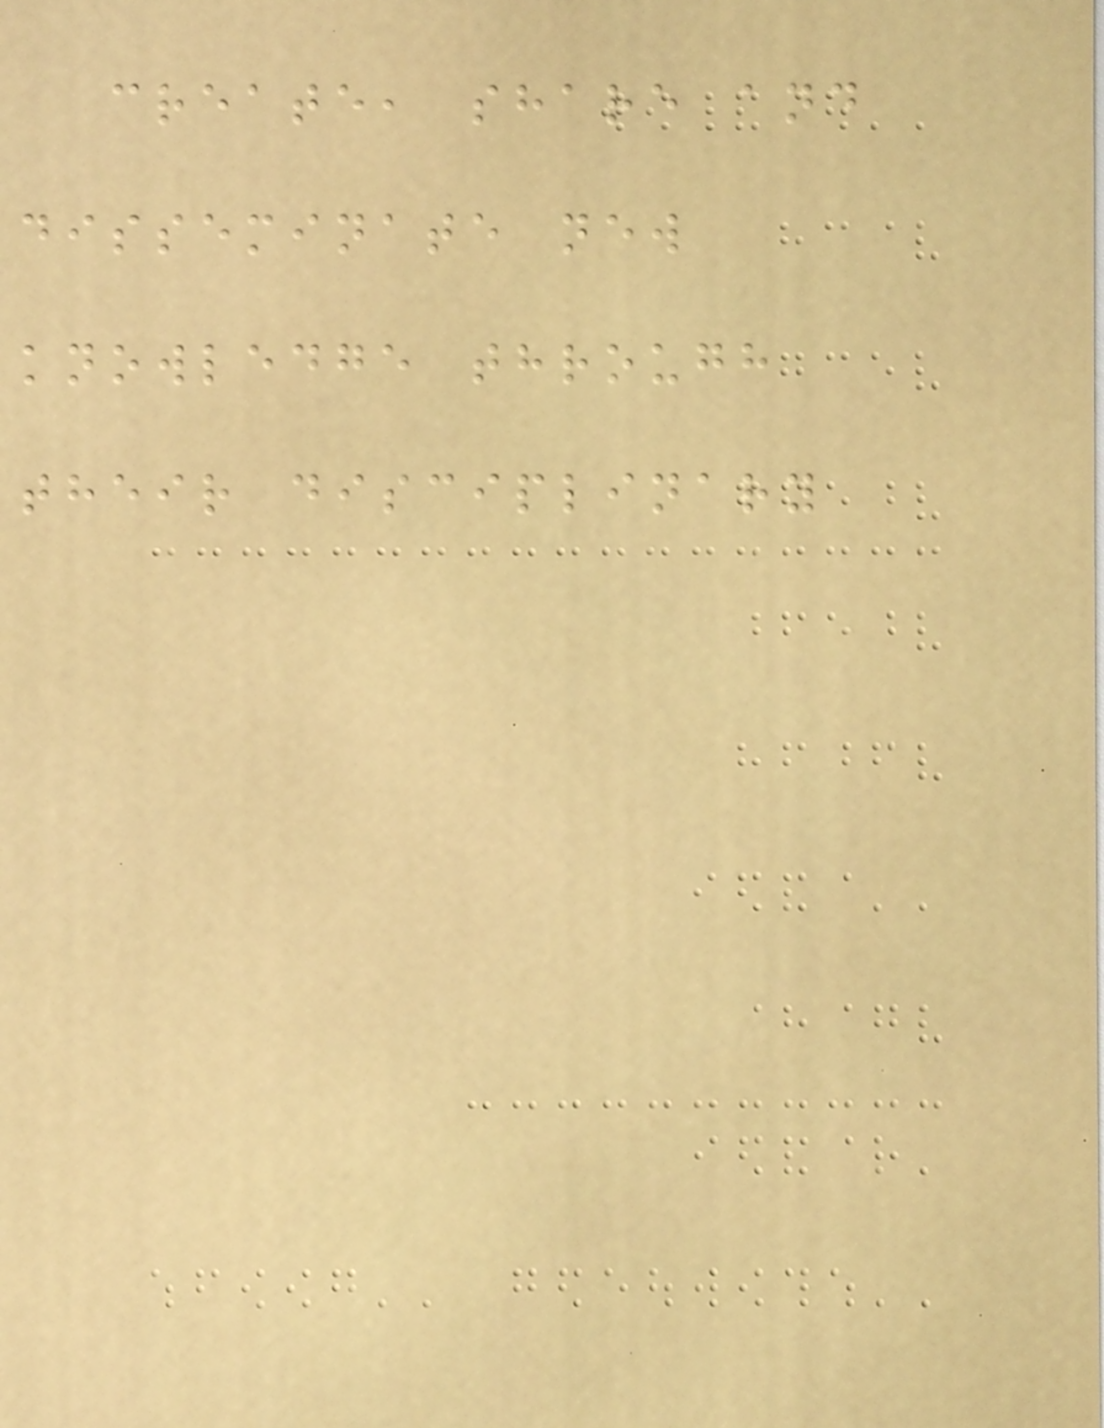create, share and
disseminate new
knowledge through
their disciplinary
